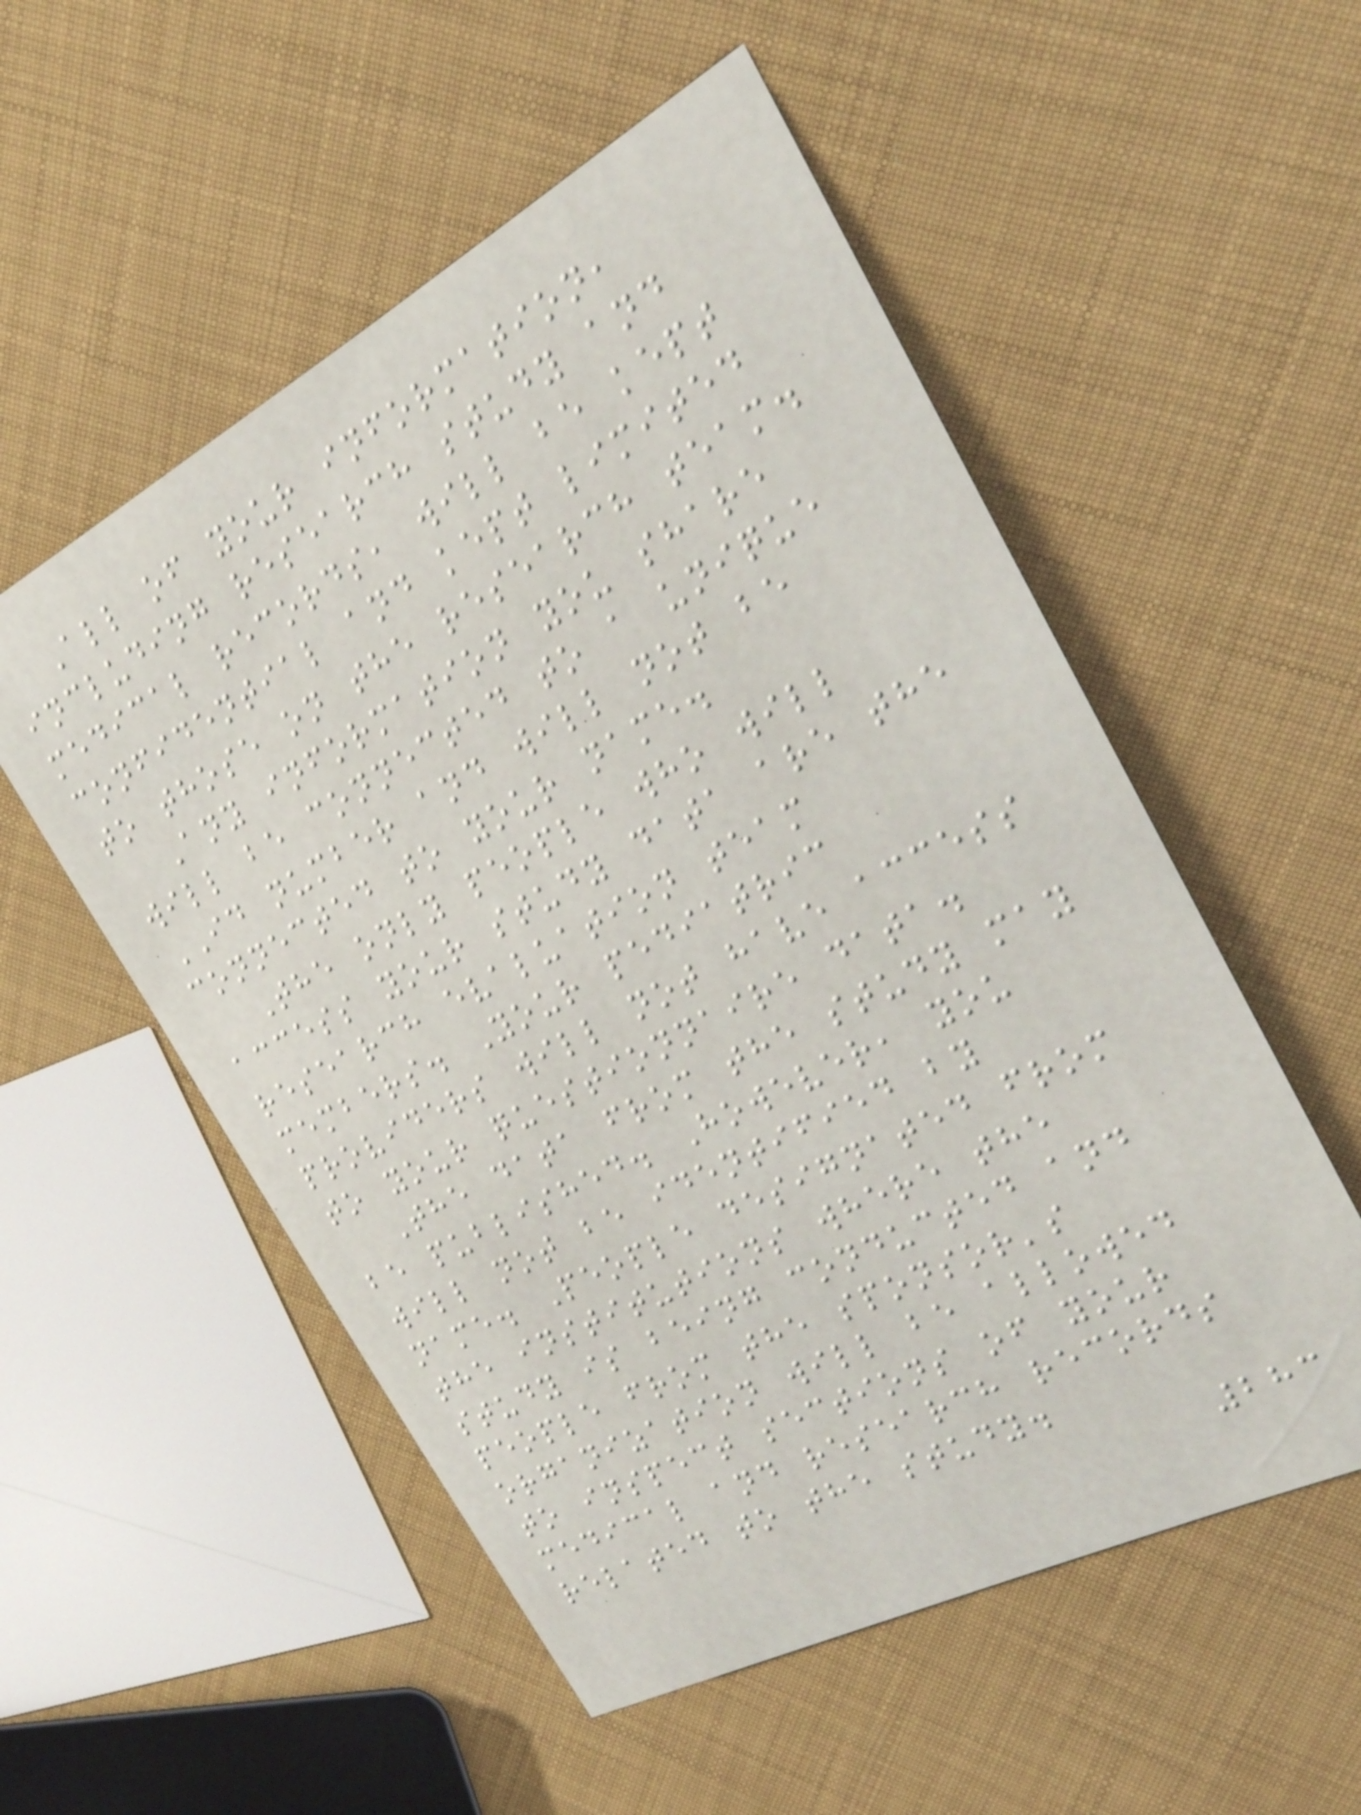All of your information,
including research study and
medical records, will be kept
confidential and kept limited
to those on the research team.
Any information you share
will be connected to a unique
ID number and will not be
connected to your name.
The only people who will
access your study data are the
research evaluation team
members. Your pediatric
providers will not have access
to your questionnaire data.
The data from the study may
be published. However, you
will not be identified by
name. People designated from
the institutions where the
study is being conducted and
people from the sponsor's
organization will be allowed
to inspect sections of your
medical and research records
related to the study.
283
